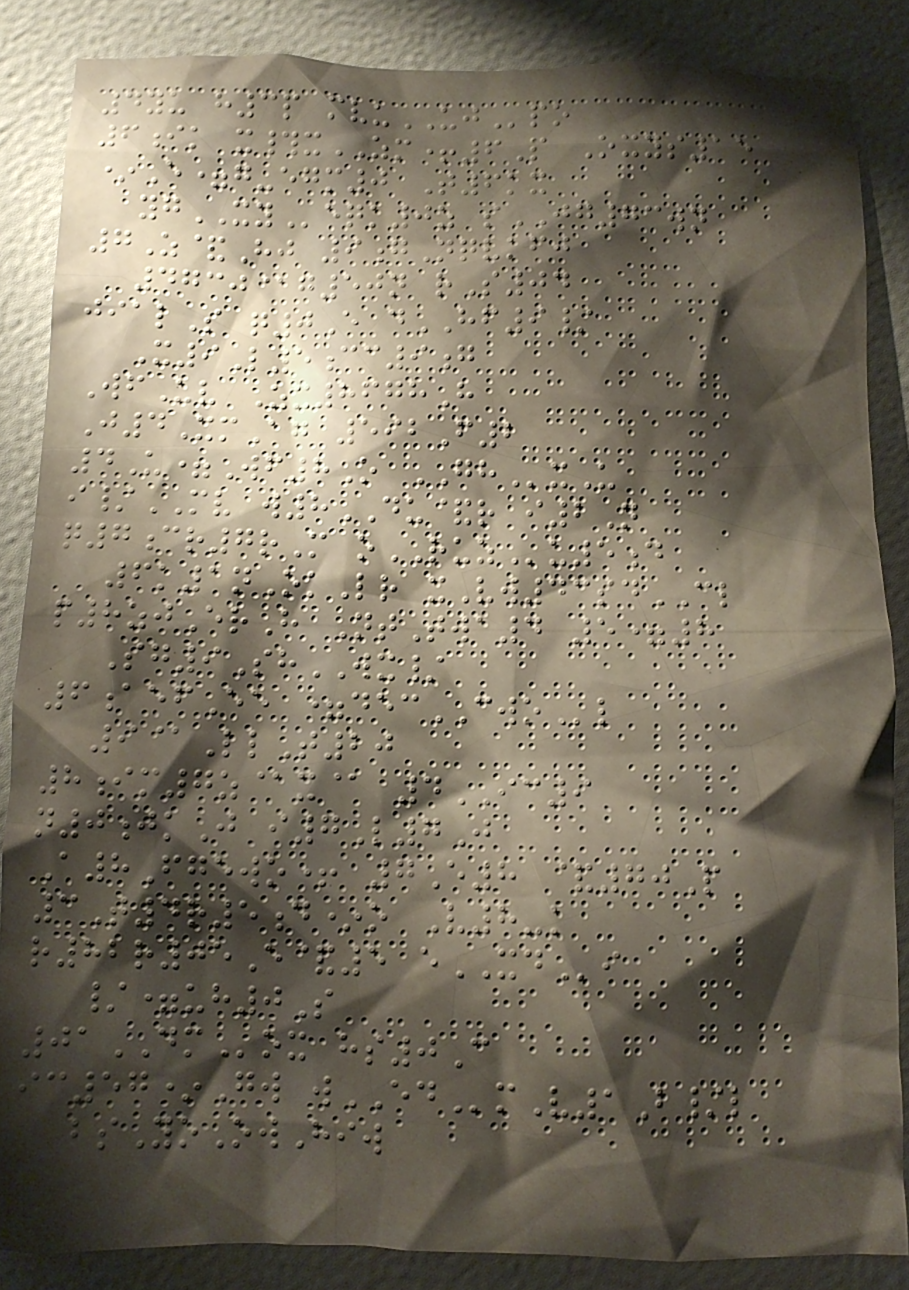4yu h3p mvuUJpo
6ik x#xZM+6P Oxys15
*E=g-egm0 T6kx
ygXYeqk0z sJG73wn
7Z&Hj 9gNqvkfj
4730@g50n rS04
jialS q0E dHF9/
X9L5cc9g
WfUv Zx8678H
J4XmAg 592F2
4U=Wf8O GHxU
i/MV w8DU&r i2N
q7cr7rM oRUZu5d
6k1nOkLr xVw43sdCL
p8zjErH NtTwa4 5=8
Sg9ShWX/
6aefEe =decCWOl
9@LlT20
8im7z@x@ 4IC9
n0jkJ i7L7J
A8Fgewo+ 7E8 &70P
3T4r5d*o V8-k
r82r05E&5 eXDi
/=uh0S
01DMox hs0C
ic57*Gw wEDmV1B/l
bsYoOwHiw
